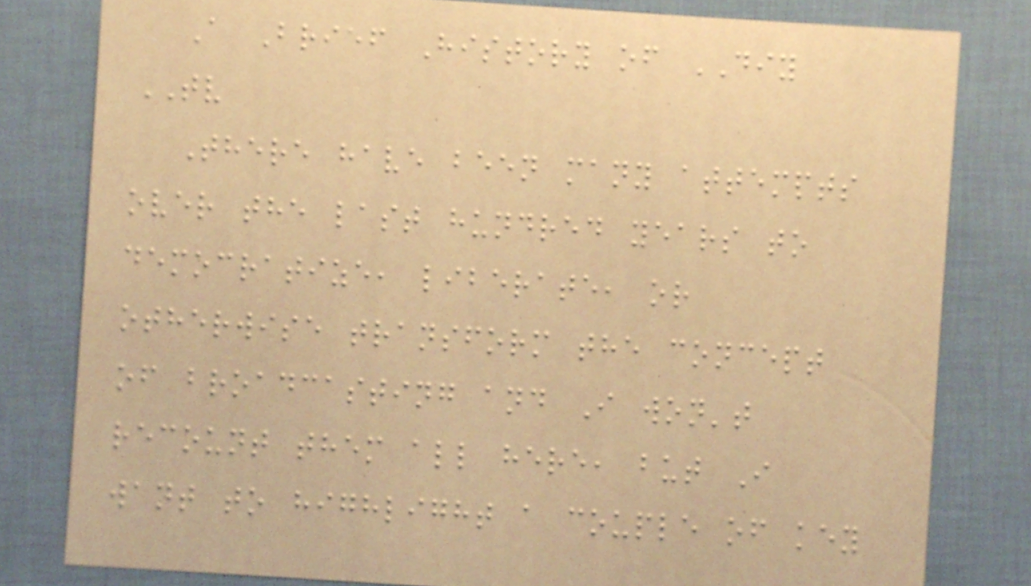A Brief History of DIY
TV
There have been many attempts
over the last hundred years to
democratize, liberate, or
otherwise transform the concept
of broadcasting and I won't
recount them all here, but I
want to highlight a couple of key
